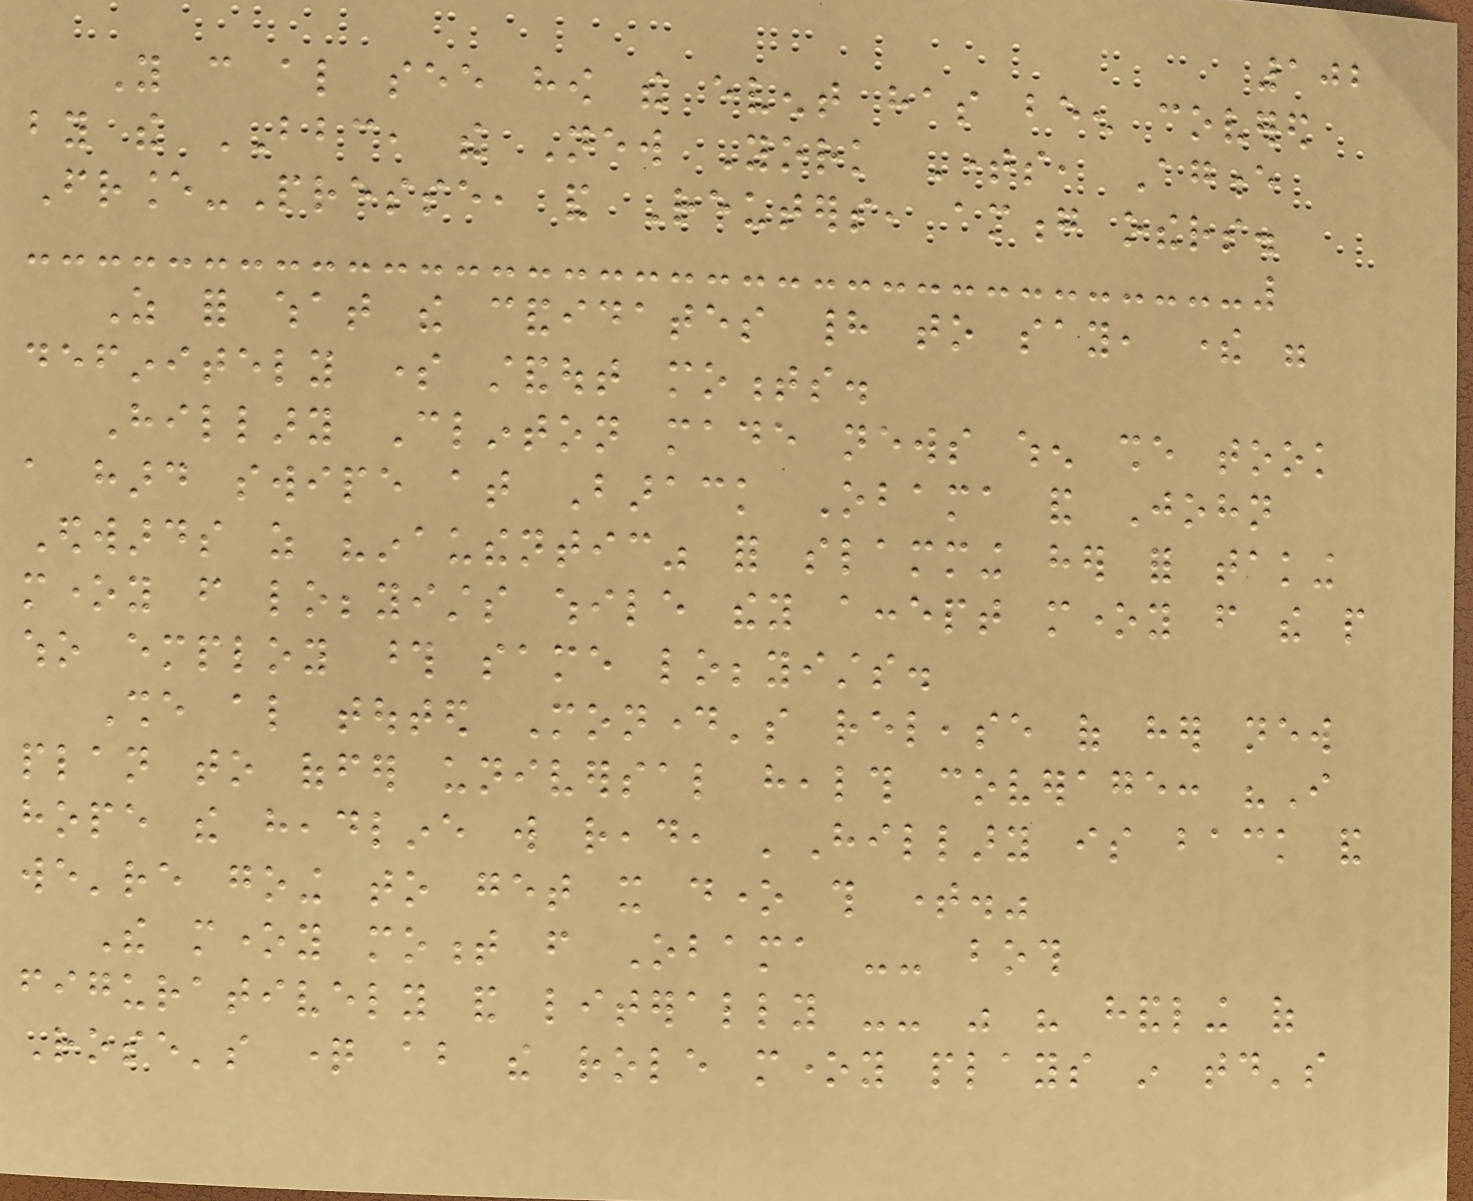102
You can also see how the event has been covered
by the BBC, the New York Times, Agence
France-Presse, and Reuters, among others.
As for what the candidates had to say, there were
definitely some standout moments.
Hillary Clinton made news when she took
a hard swipe at Barack Obama and John
Edwards as "inauthentic" for slamming her for taking
money from lobbyists while they accept money from the people
who employ those same lobbyists.
She also touted Monday's release of her new
plan to offer universal health coverage: "I
hope the headline will read, 'Hillary is back and
we're going to get it done this time."
The money moment from Obama -- both
figuratively and literally -- was his handling of
Rose's question about the role money plays in today's
